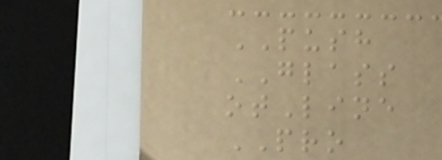PUSH
GLASS
otLine
PRO
